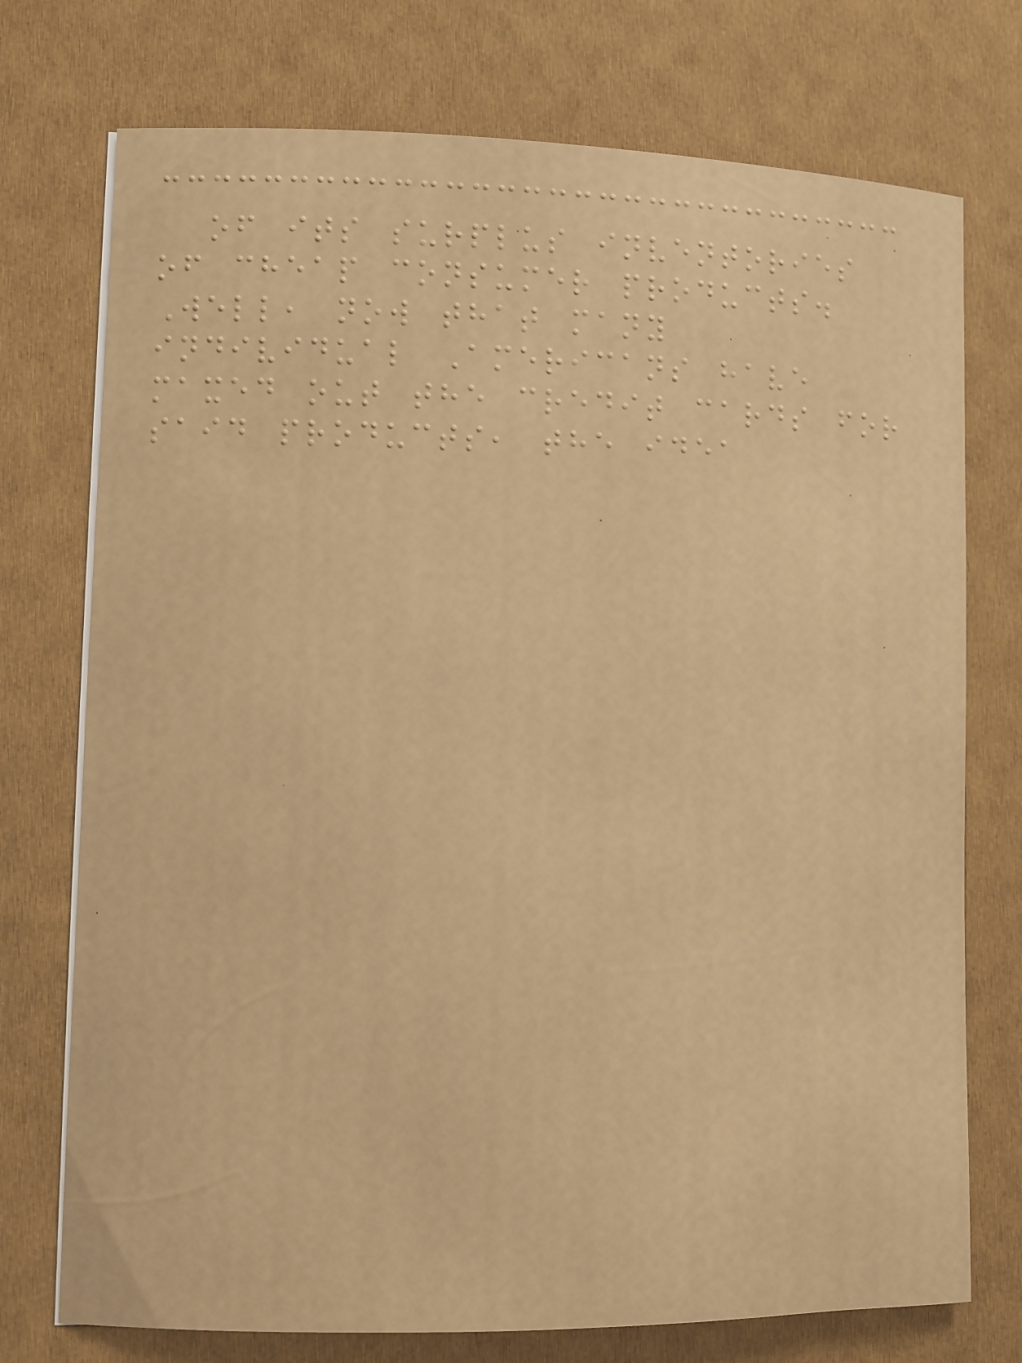of its surplus inventories
of cheap consumer products.
Well, now that many
individual Americans have
maxed out the credit cards for
said products, the idea
